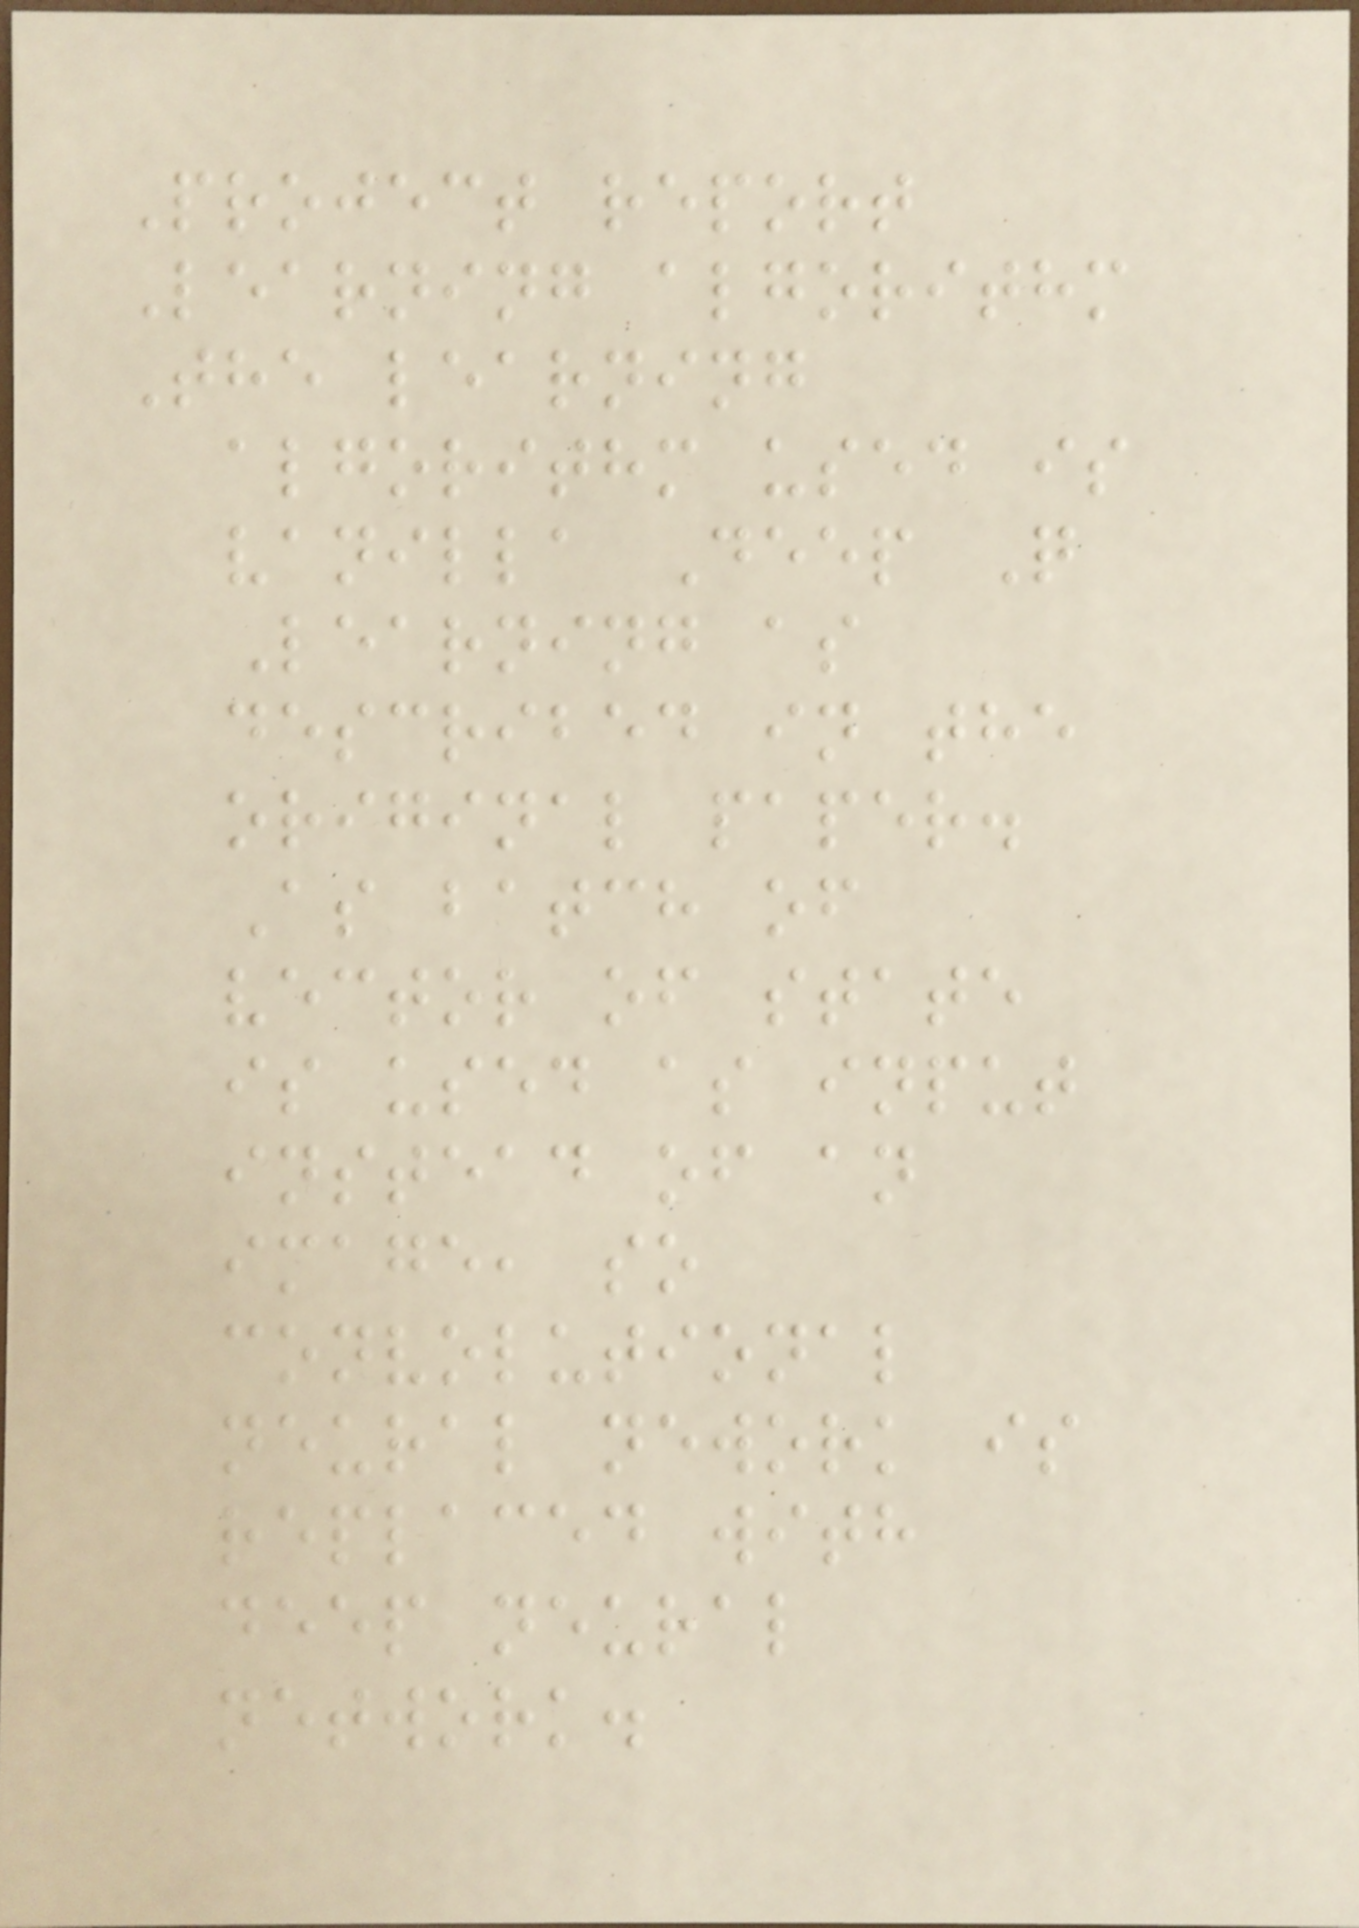Project report
Learning algorithm
The learning
algorithm used is
vanilla Deep Q
Learning as
described in the
original paper.
As batch of
vector of state
is used as input
instead of an
image, so
convolutional
neural nework is
replaced with
deep neural
network.
